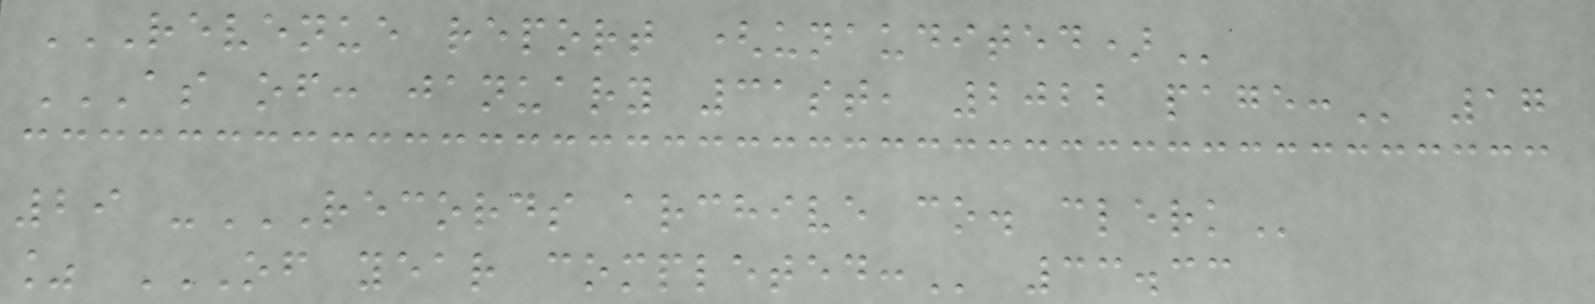REVENUE REPORT (UNAUDITED)
AS OF: JANUARY 31ST, 2022 PAGE: 17
29 -RECORDS ARCHIVE CO. CLERK
% OF YEAR COMPLETED: 33.33
